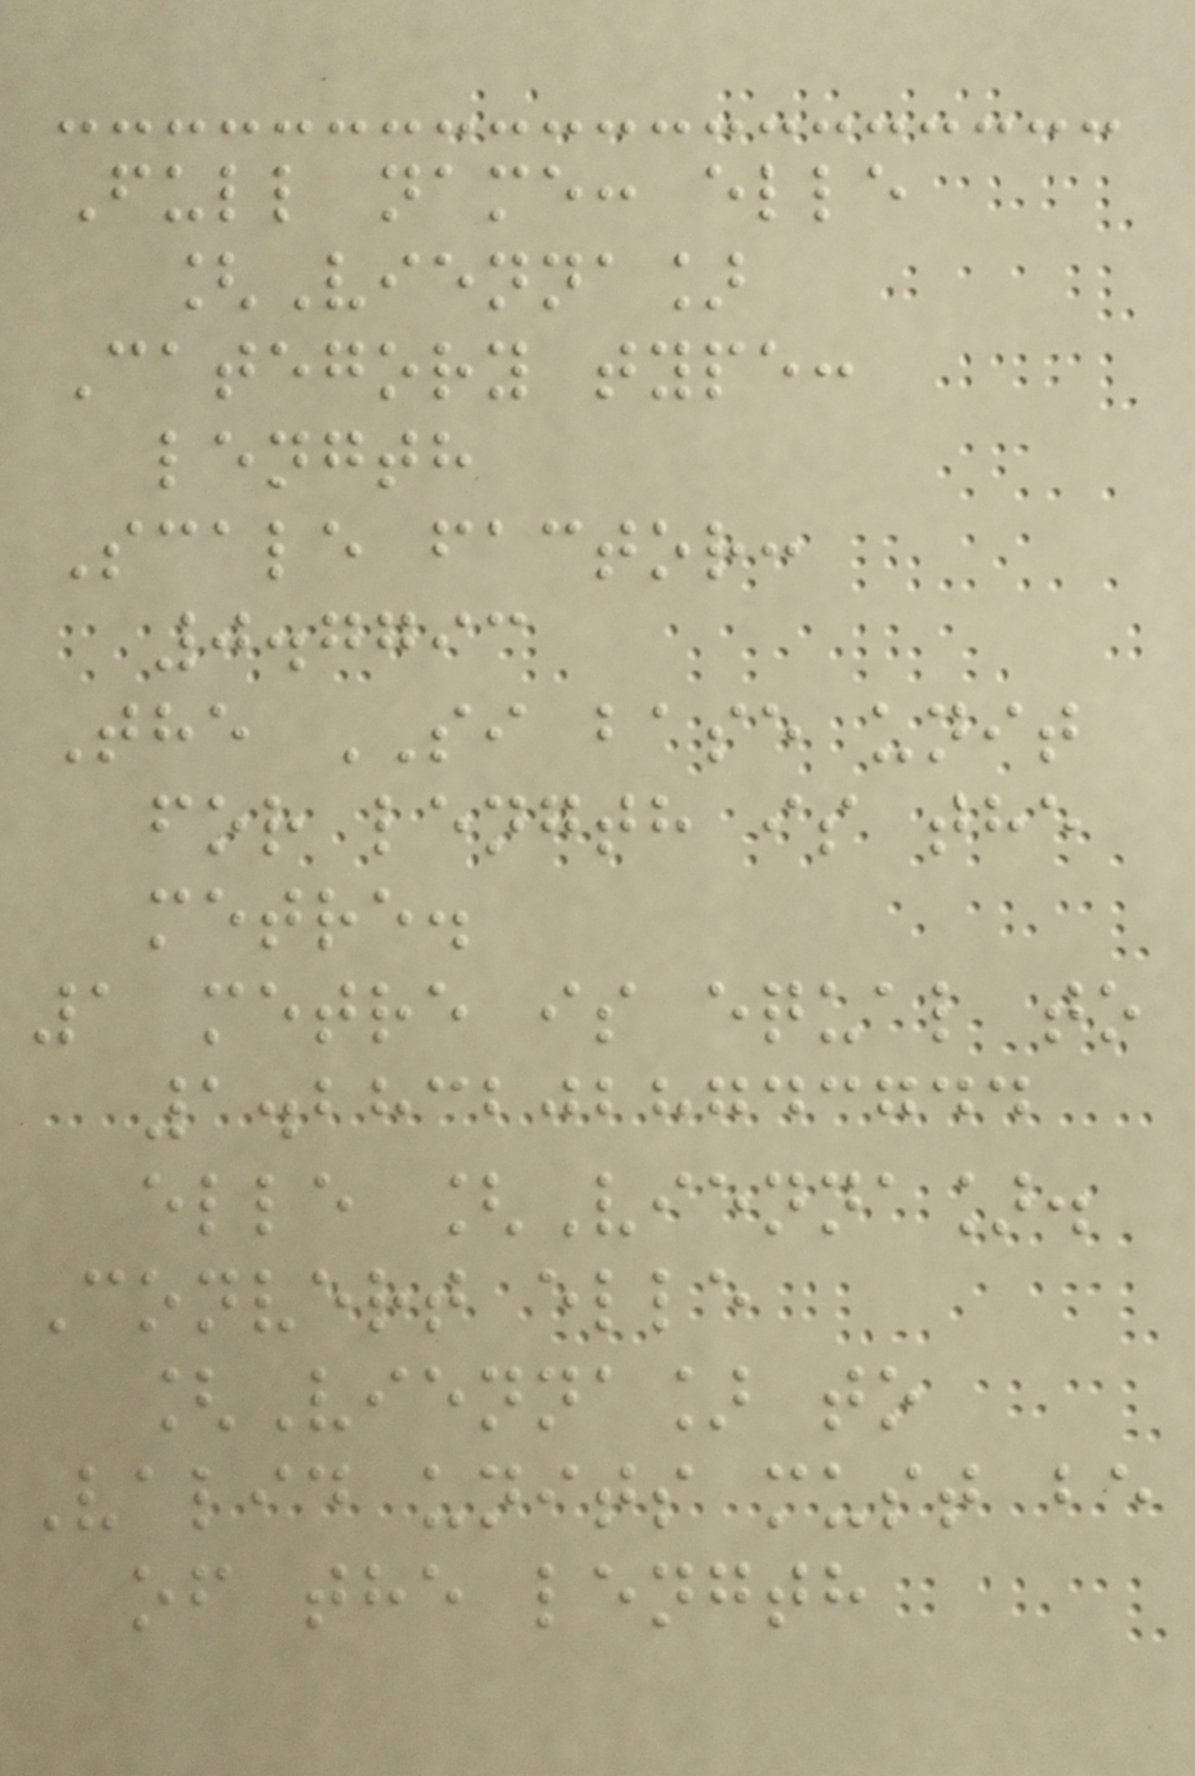Full name: elle
[Vienna]
Category type:
length
Scale factor:
0.7793
The SI base unit
for length is the
metre.
1 metre is equal to
1.2832028743744
elle [Vienna].
Convert elle
[Vienna] to
Valid units must be
of the length
